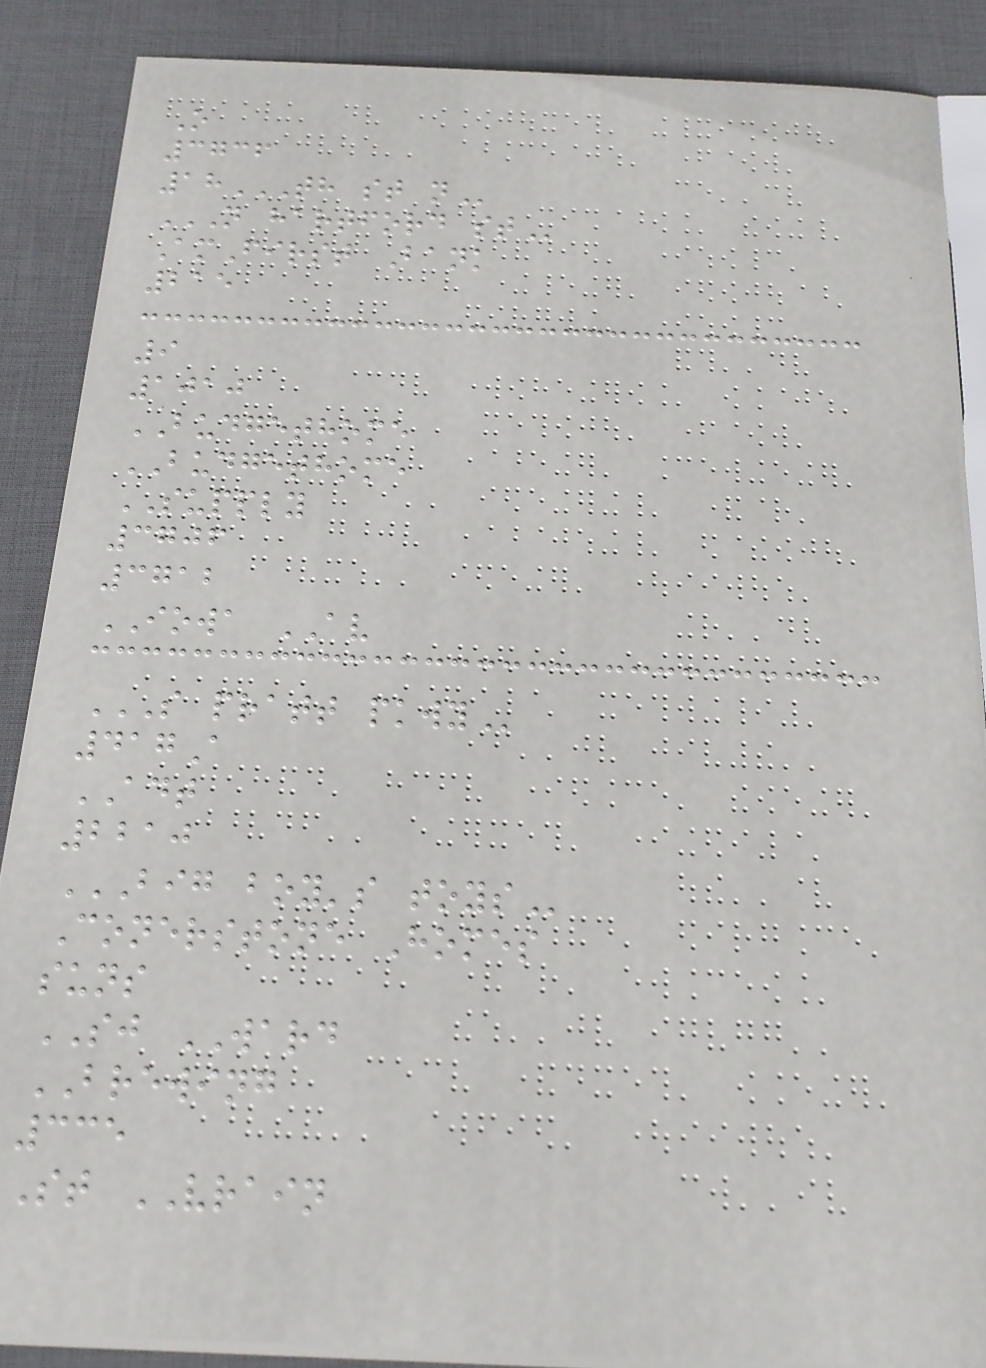O
3736
18TH ST N
N HARTFORD ST
AmFirst Bank
215
9
1010
BUDGETHOME
BUDGETHOME
SUPPLY
3706
3712
IOWA AV
S PRATT PKWY
417A
ADT
2210
BIG BOY'S TOYS
Conerstone Homes
suns
SJ WARD
BREWING
335
St VRAIN
